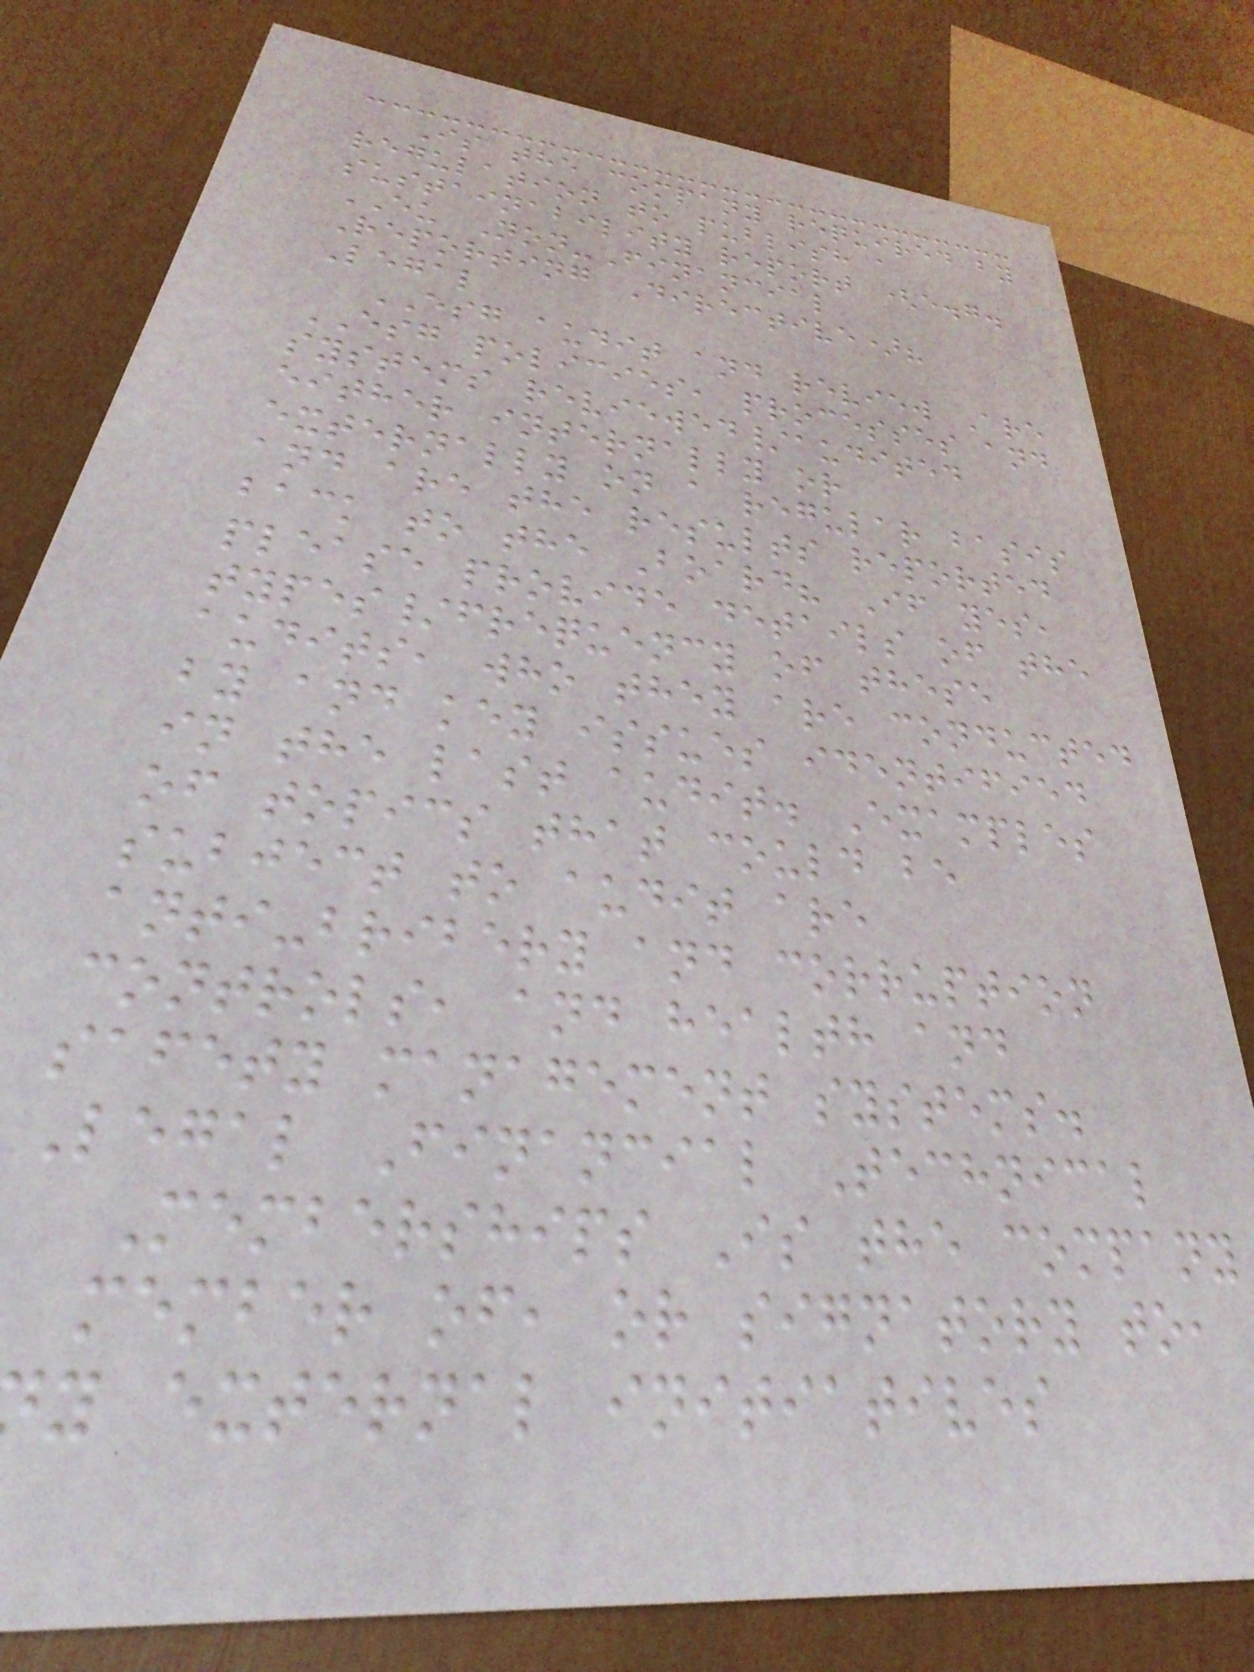Is the company required by
regulation to publish a
sustainability report (e.g.
EU Non-Financial
Reporting Directive)?
Legal
ESG audit and review Are
ESG policies, processes and
systems reviewed/audited
either internally or
externally on a regular basis
and are the results reported
back to the Board? If yes,
please provide details of the
types/frequency of these
audits, who they are conducted
by and key issues identified
in the last audit. Examples
of topics that could be
subject to audit are
anti-bribery and corruption
controls, and health and
safety management systems.
Legal Financial Technical
Memberships Is the company
member of, or signatory to,
y external initiatives
